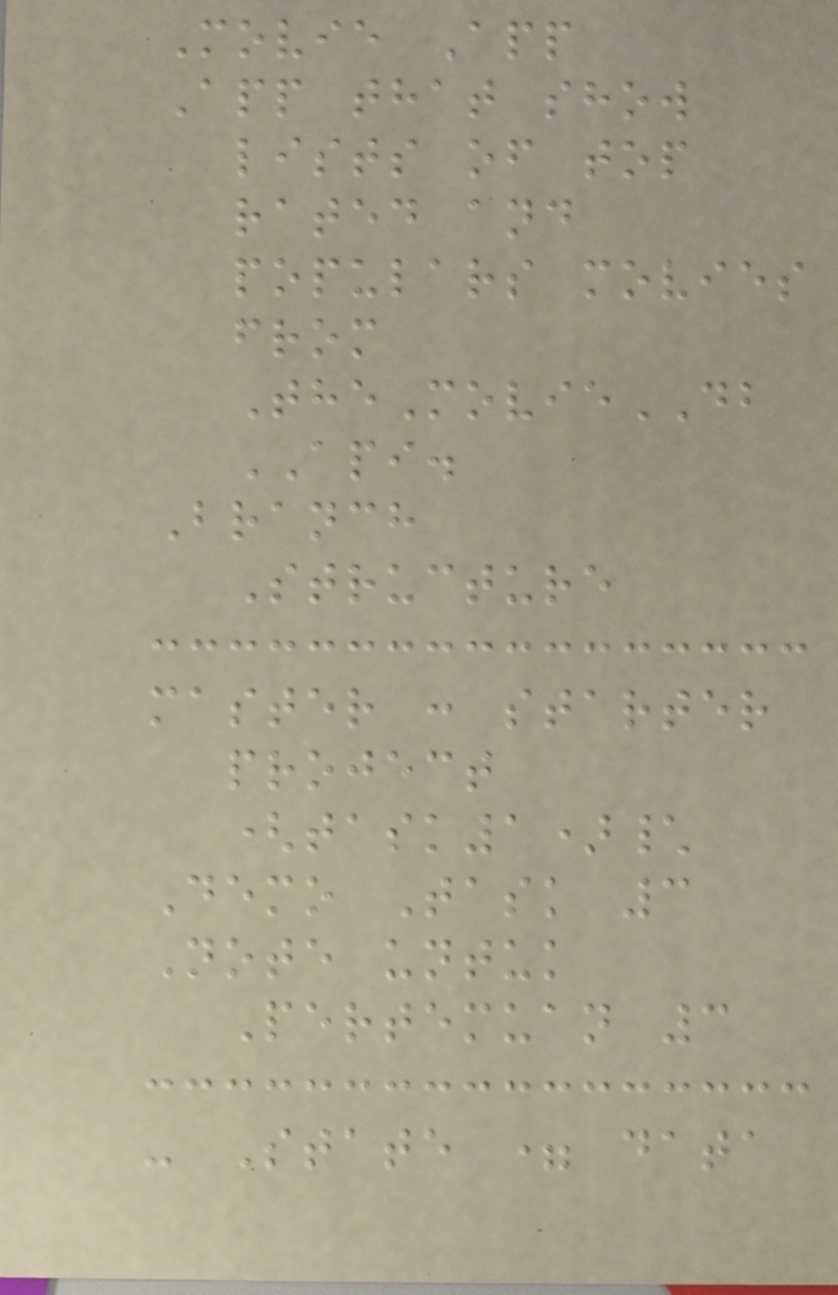Movie App
App that show
lists of top
rated and
populars movies
from
TheMovieDB
API.
Branch
Structure
master : starter
project
(task1)\
Demo Task 3
Note untuk
Pertemuan 3
- State = data
